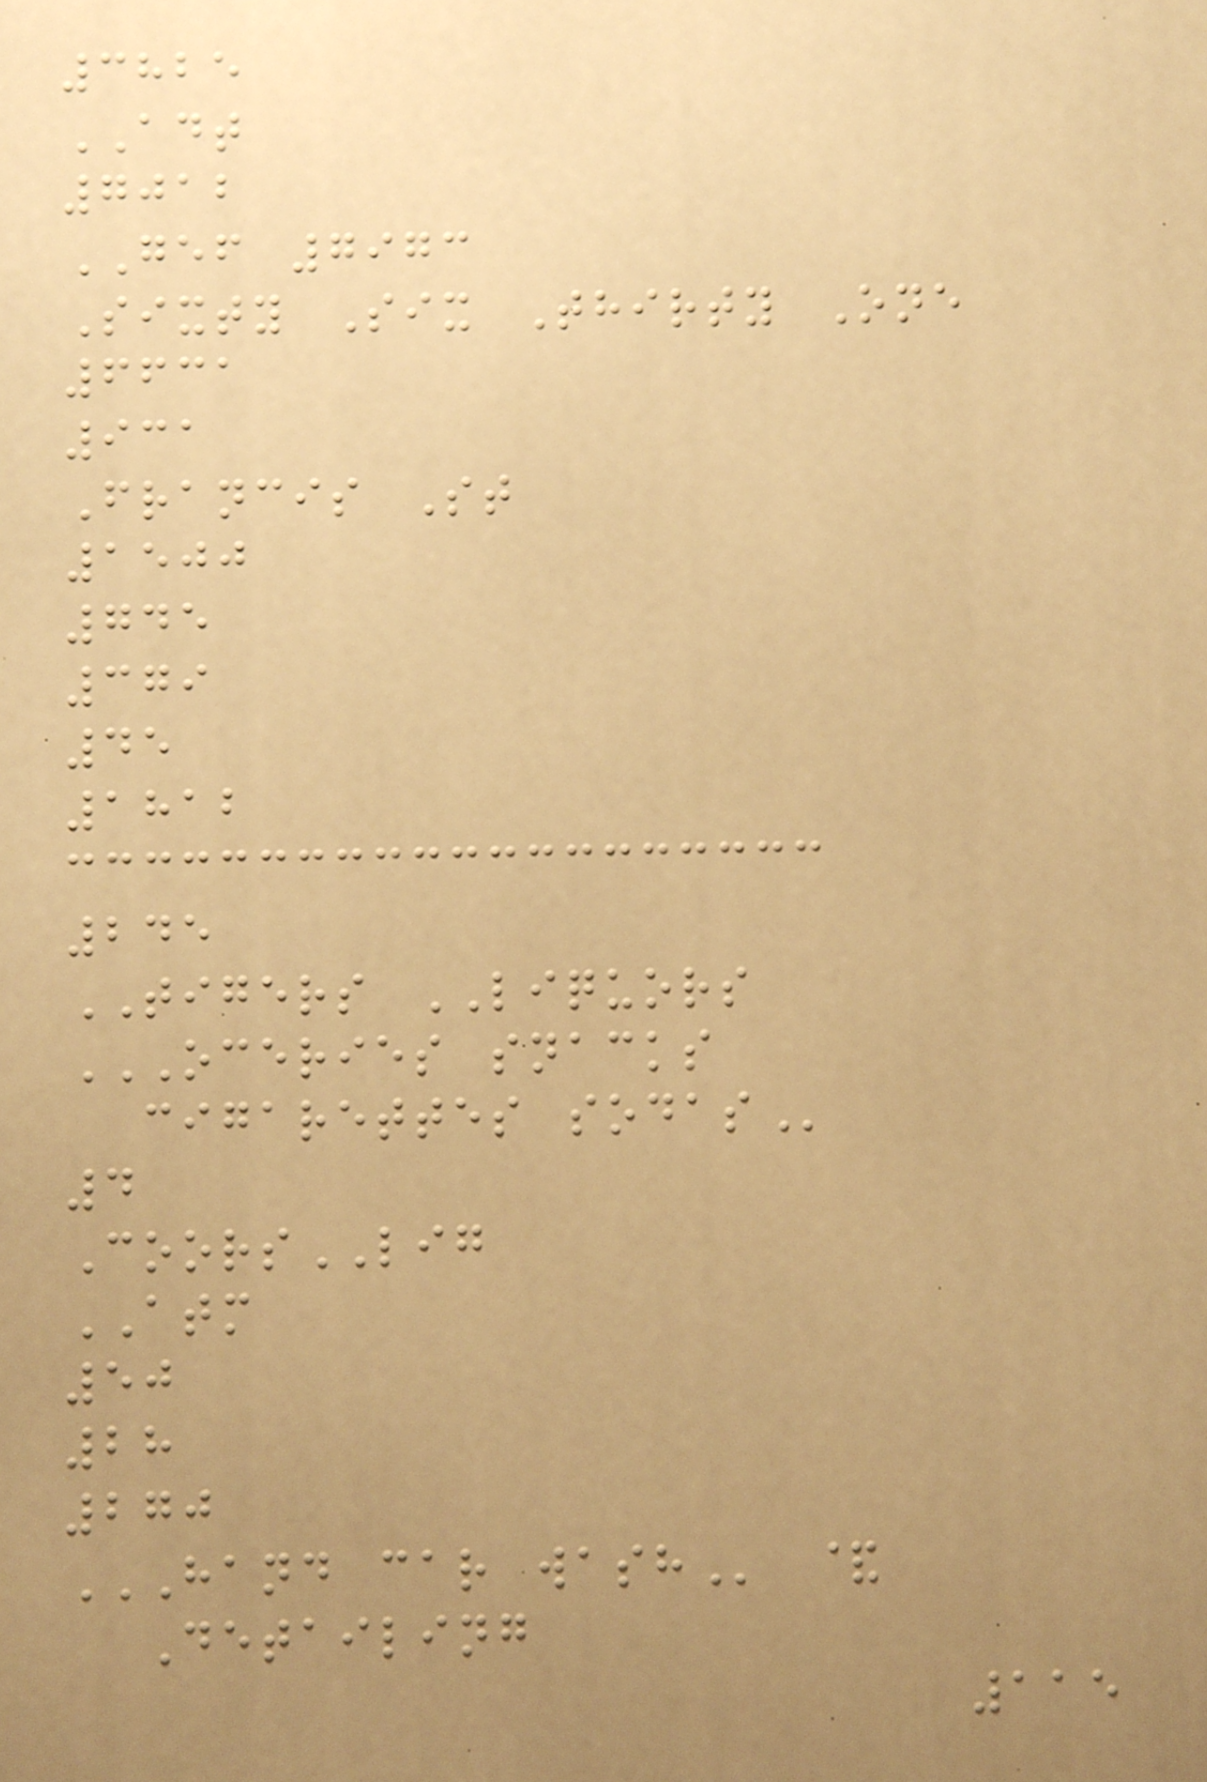3825
ADT
7012
GEF 7973
Sixty Six Thirty One
6631
931
Francis St
1500
745
379
45
1812
245
TIGERS LIQUORS
OCERIES SNACKS
CIGARETTES SODAS
4
CoorsLIG
ATM
50
28
270
HAND CAR WASH &
Detailing
115
